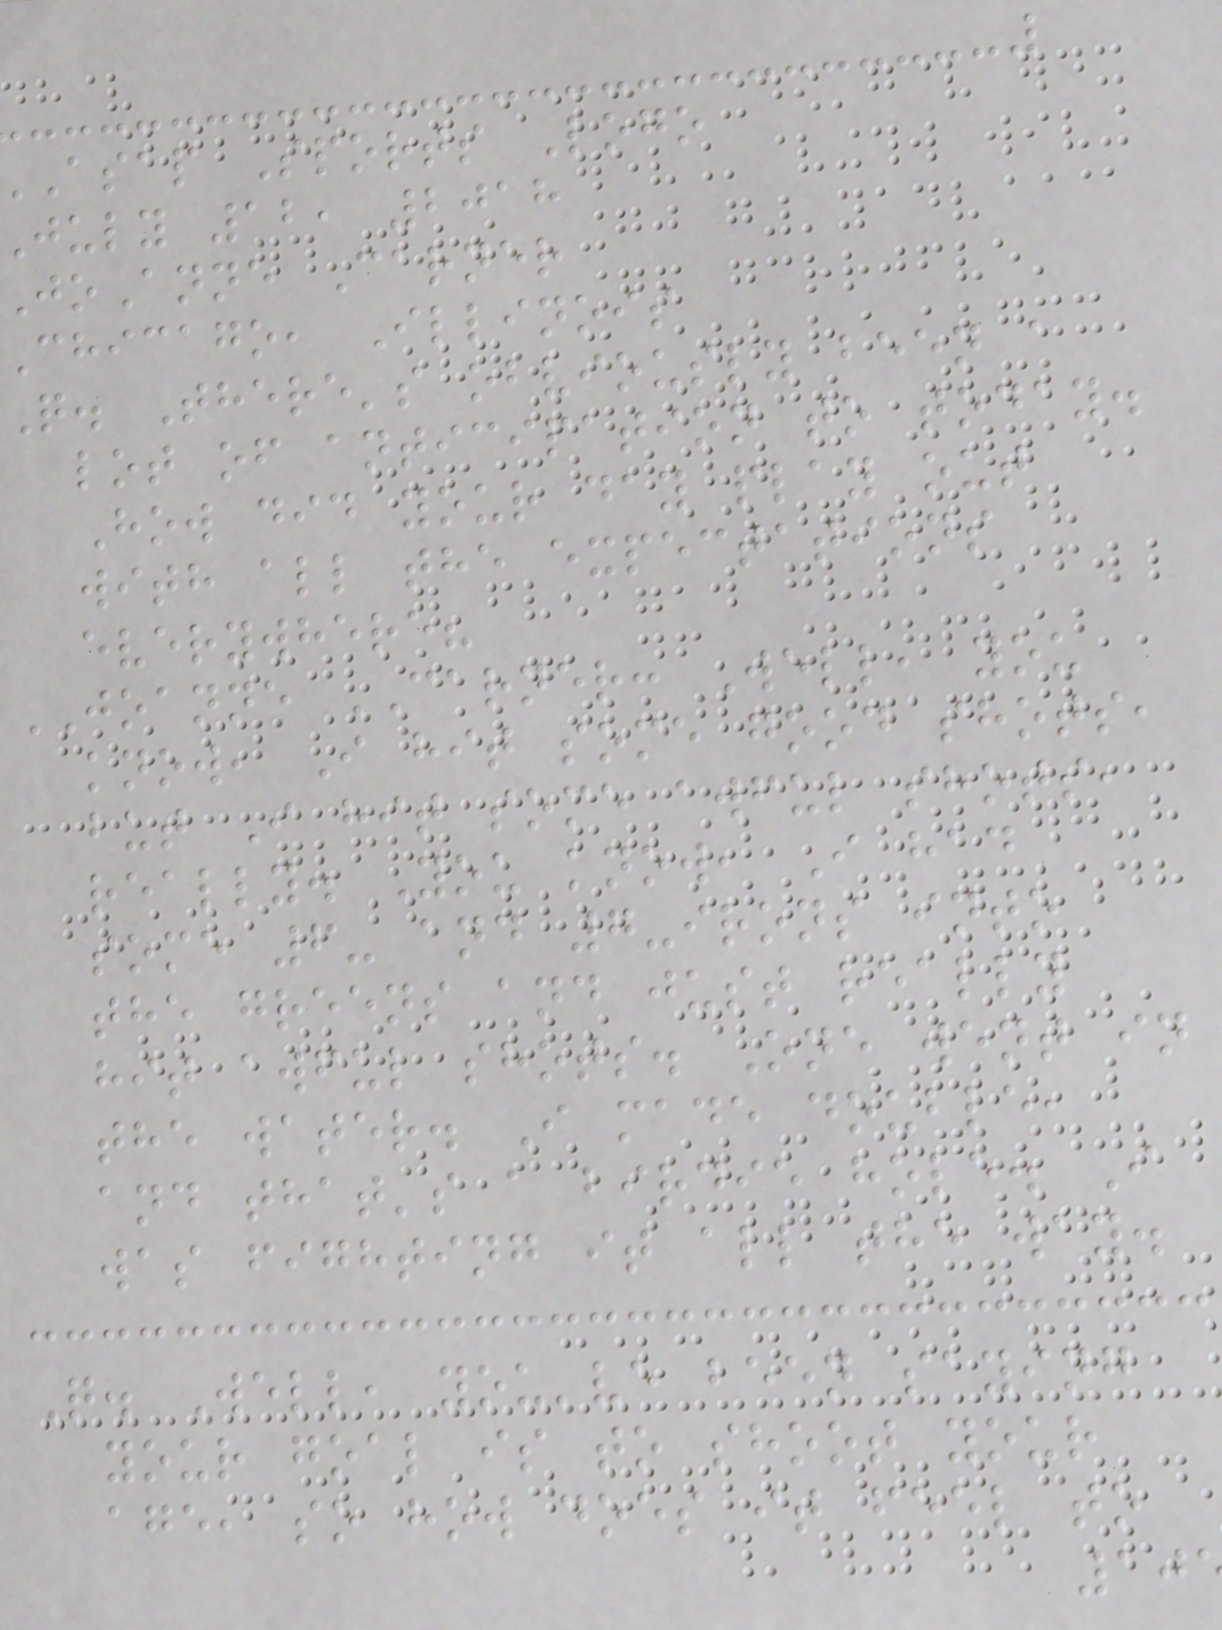asap Sports Logo
july 12, 2018
oAnne Carner
Chicago, Illinois
Q. There's obviously been a
lot of anticipation to today.
How did your day play out
with all the expectations
everywhere?
JOANNE CARNER: Well, you
know, I hit some good shots,
but I hit some awful shots,
really. You know, I had
some 6- and 7-irons into
the greens and just really
hit awful shots. One went in
the water. I made double,
and that's a birdie hole. I
was fighting it all the way.
Q. Well, you've been saying
your goal is to shoot your
age, so how does it feel to
